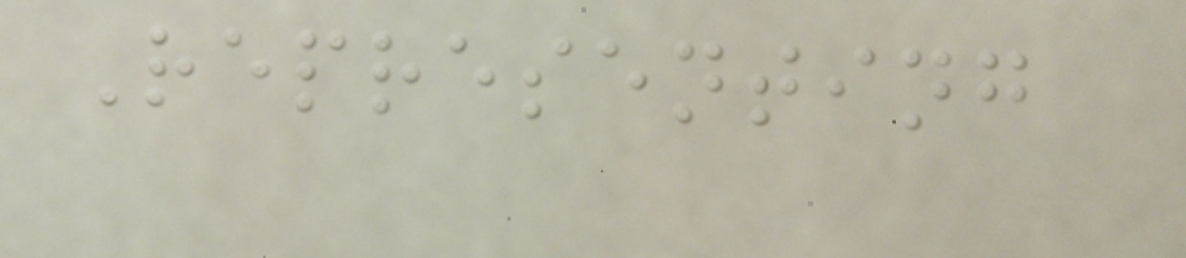Representing
